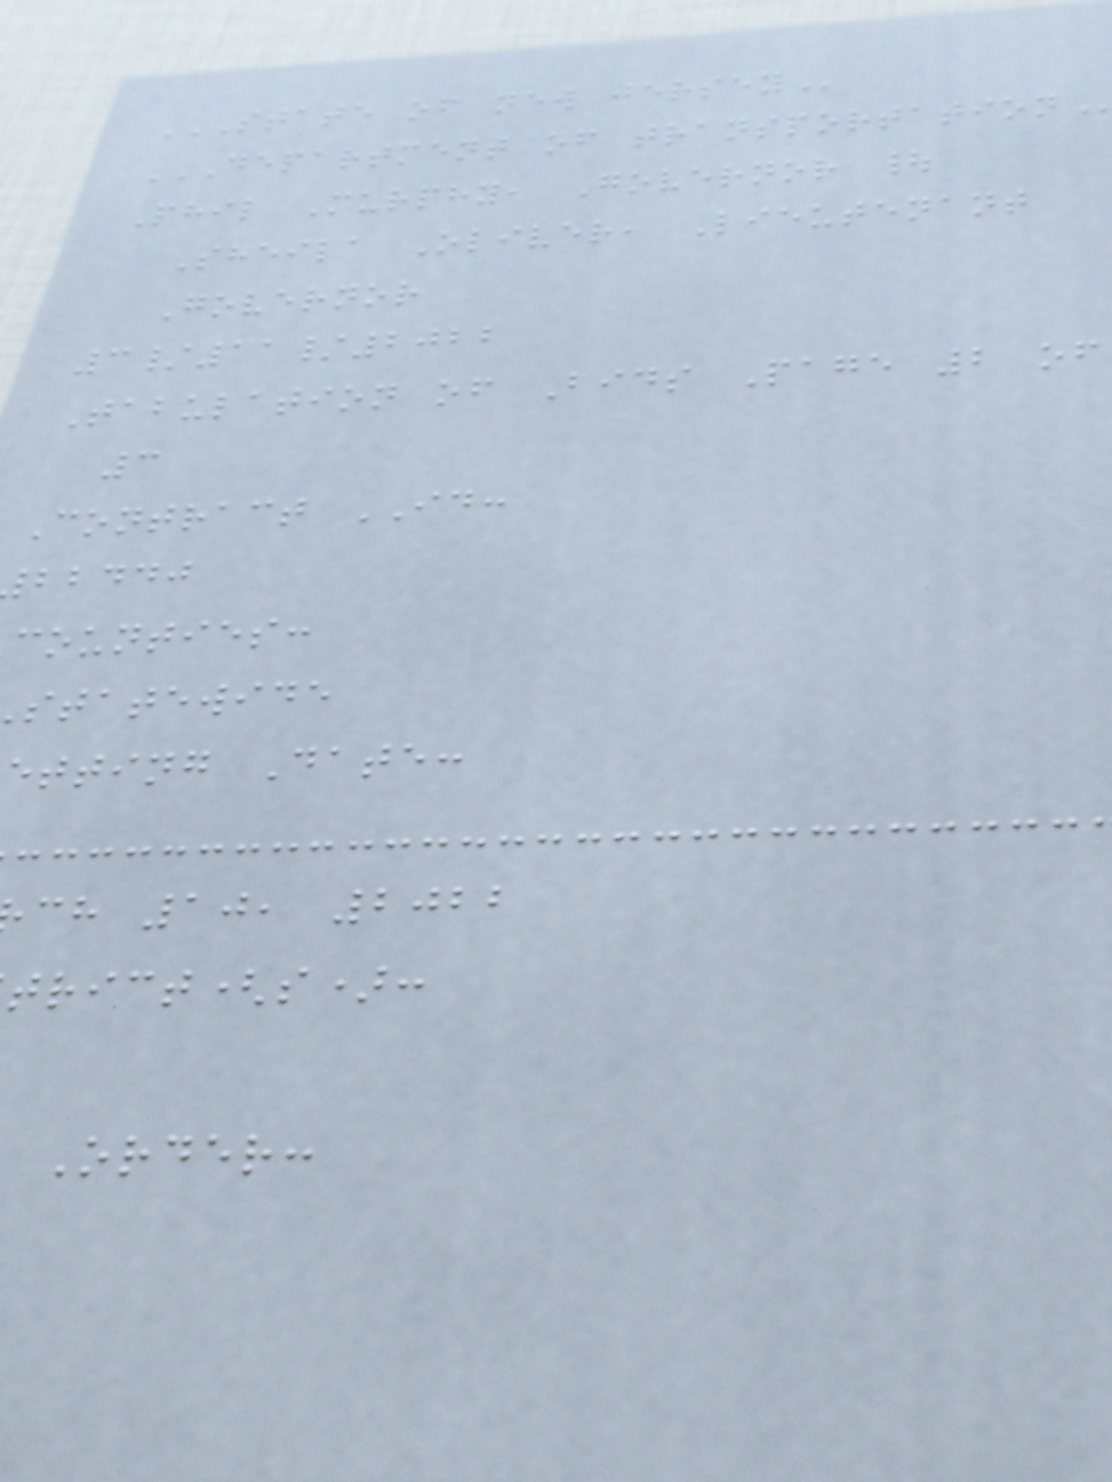STATE OF NEW JERSEY
Phil Murphy, Governor |
Sheila Oliver, Lieutenant
Governor
3/11/2022
Tabulation of Bids Page 2 of
3
Contract ID:
bbddj
counties:
statewide
etting Date:
ch 10, 2022
trict(s):
Order:
